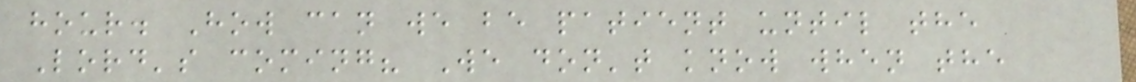hour. How can we be patient until the
Lord's coming? We don't know when the
